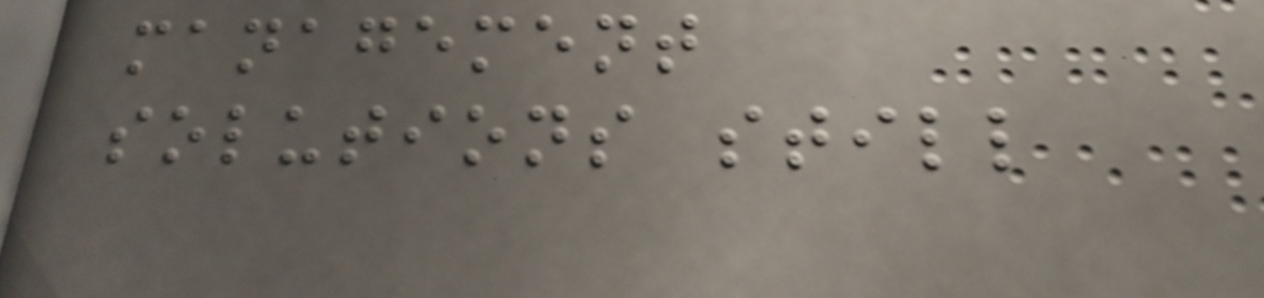management
solutions still
